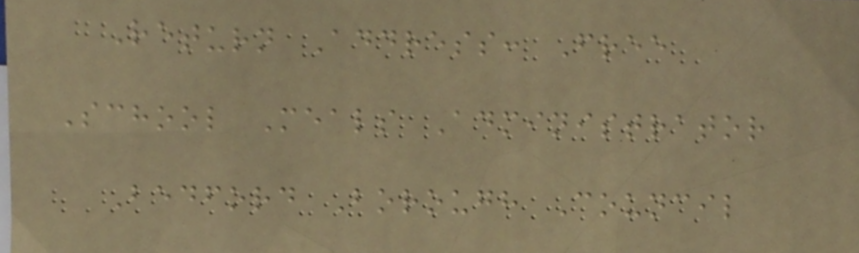Return Address: Free
School Meals Administrator
Bedford Borough Council
